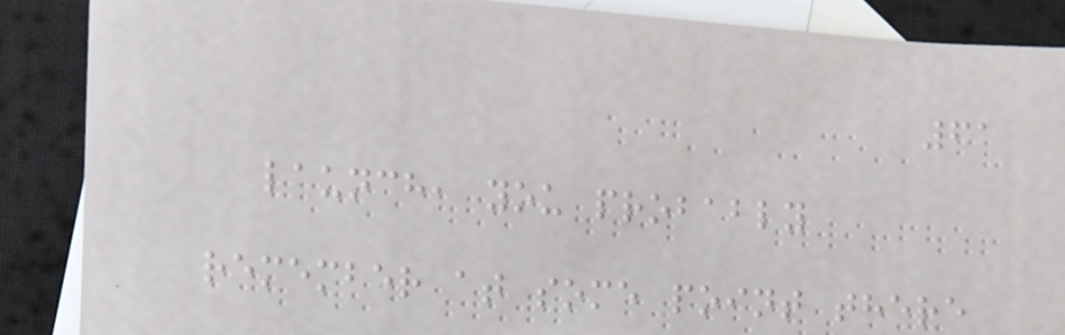61
launch, you probably
remember at some point there
